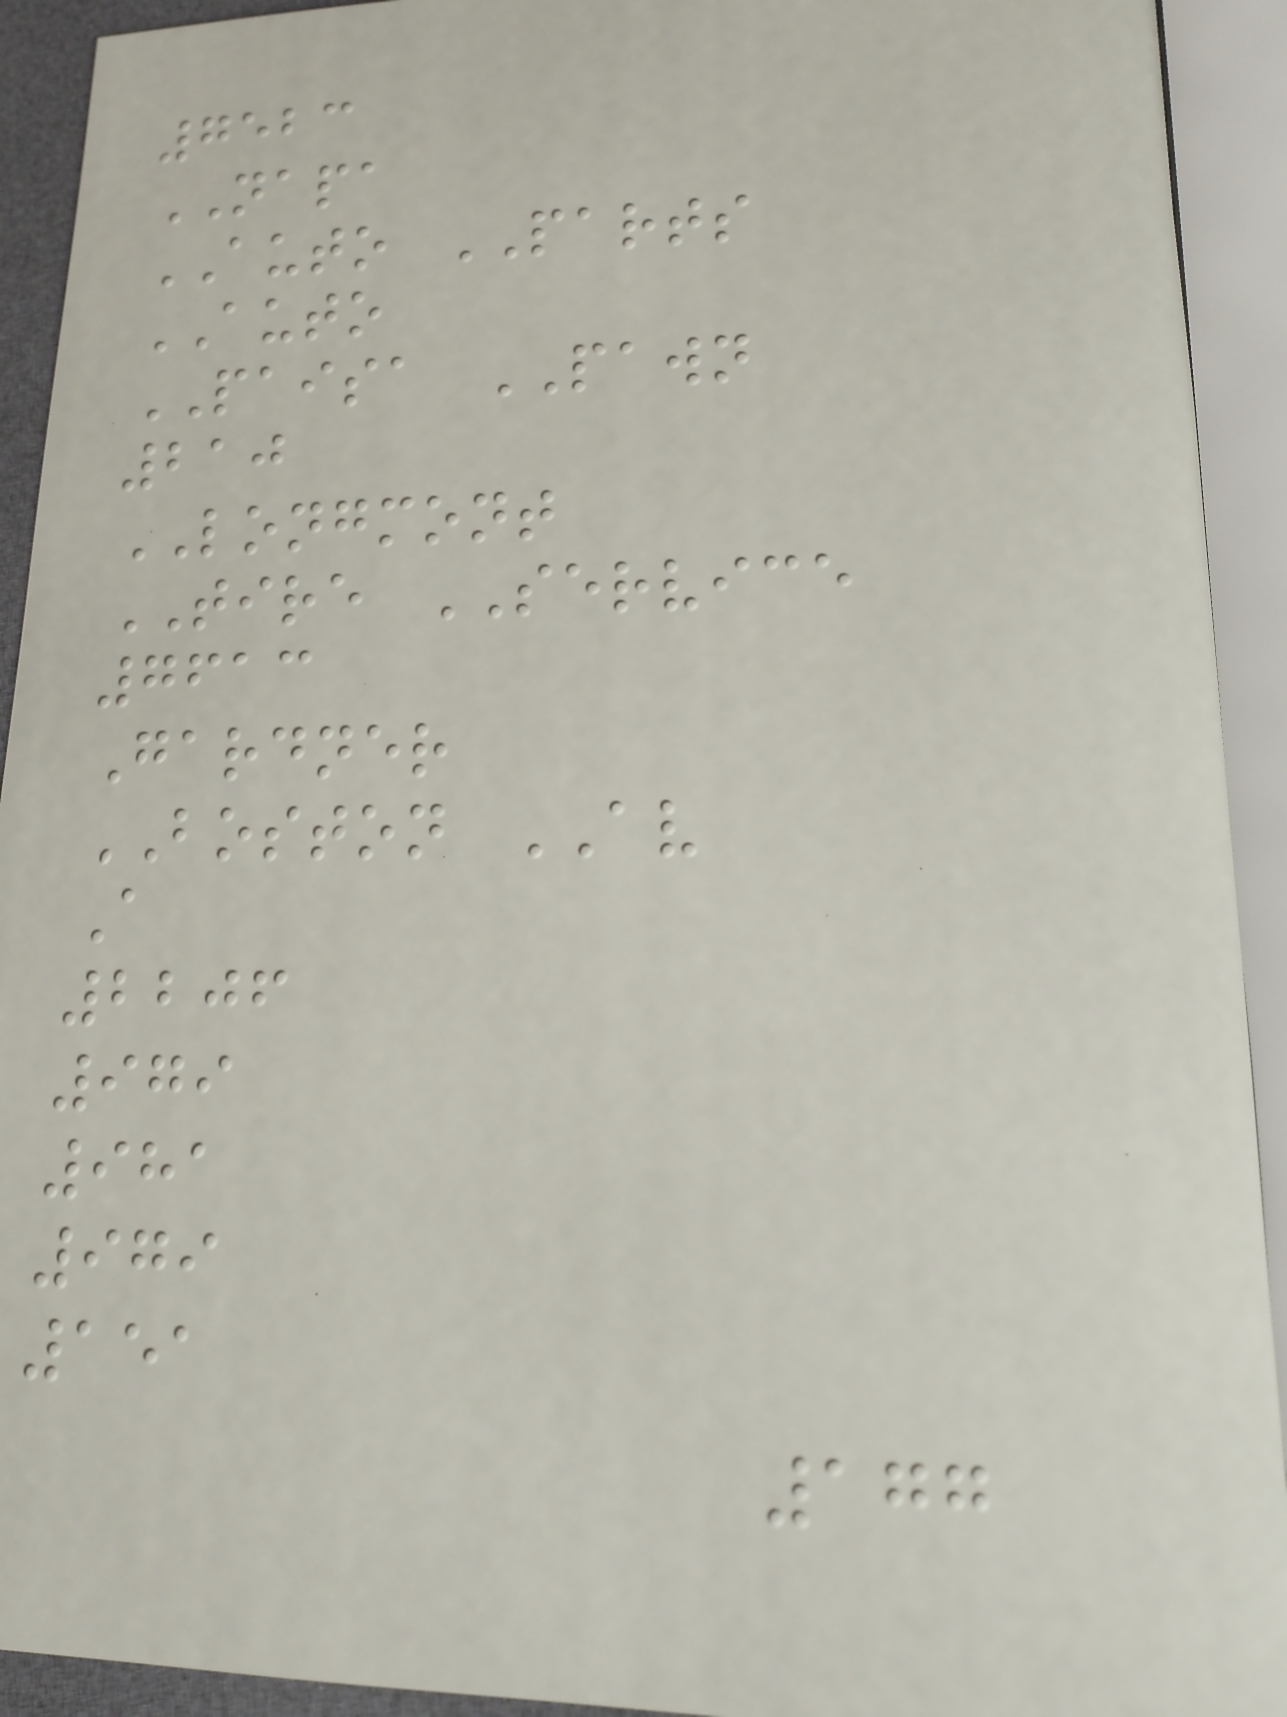7523
NAPA
AUTO PARTS
AUTO
PAISA PAWN
210
LONGMONT
TIRE SERVICE
7613
Gardner
BOSTON AV
A
2206
979
981
979
151
177
